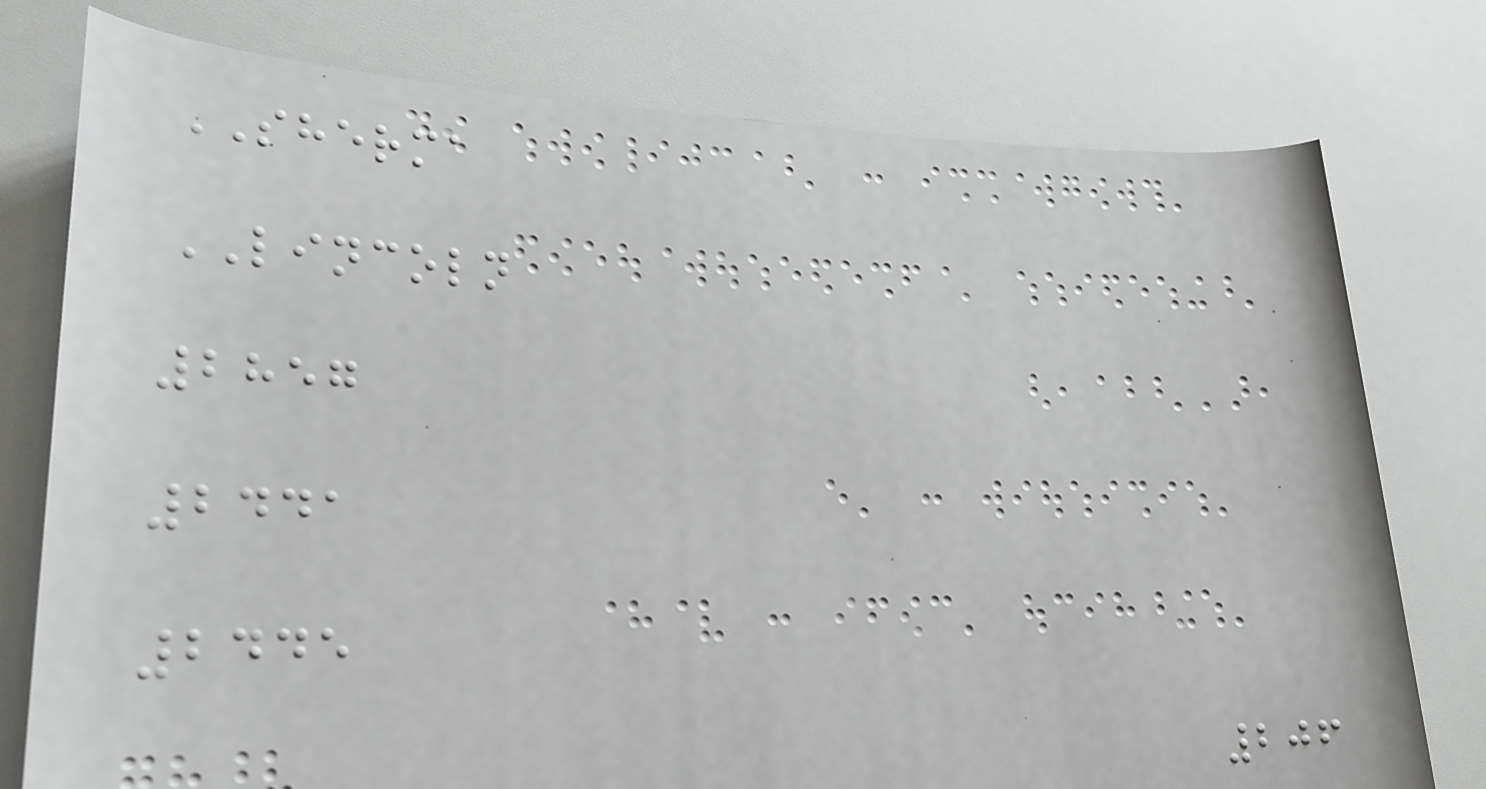SHERMA
LINCOLN
2857
2441
2445
206
